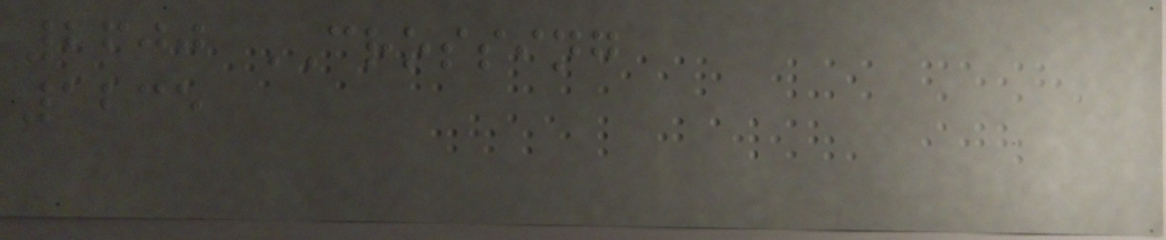2600 CROSSING
1235
